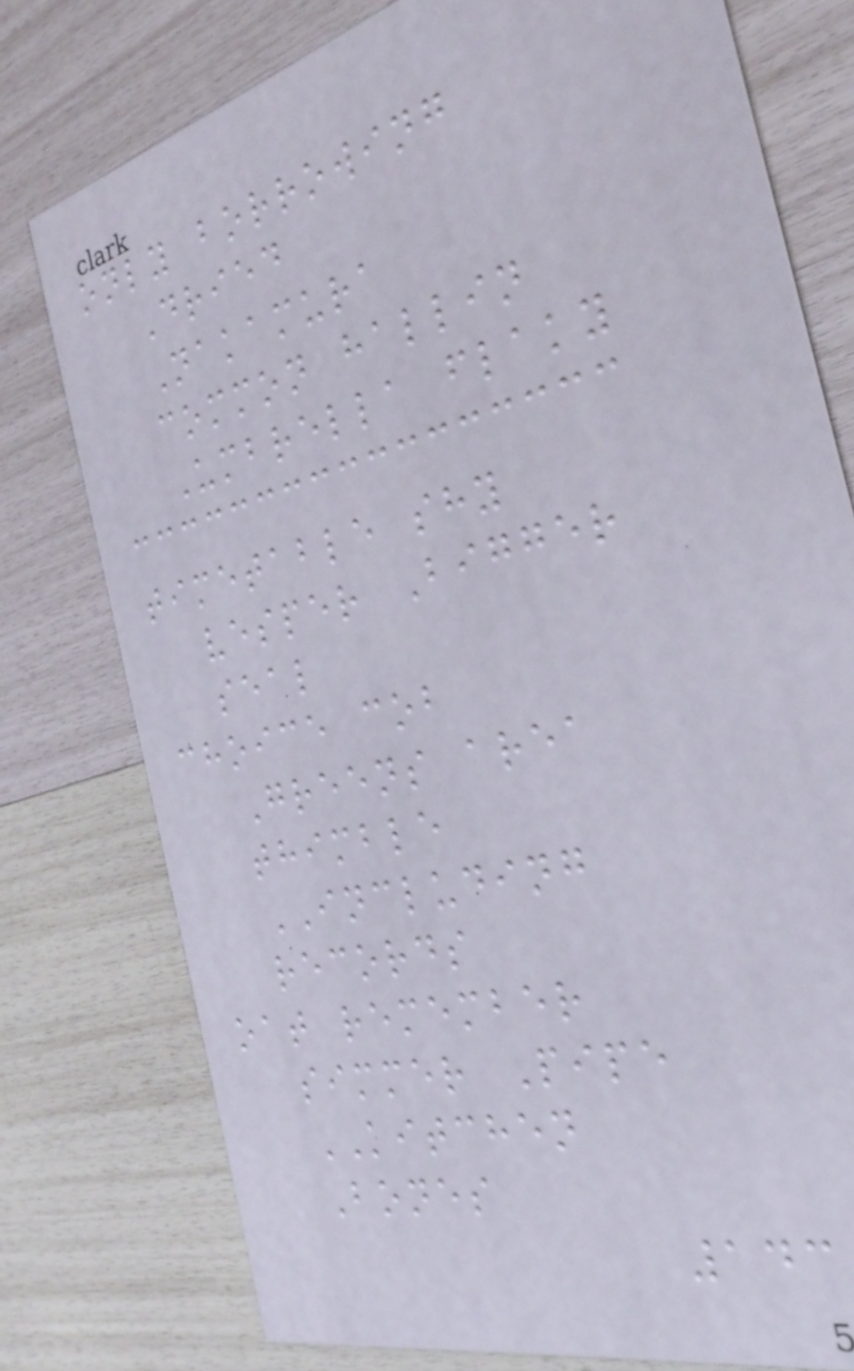only borrowing
Dried
Nakamura
common hallin
Umbrella flaky
timetable shy
vesper Bigger
seal
choice cob
Greens area
thimble
INCLUDING
records
oat remember
simmer Pipe
KITCHEN
Bones
143
